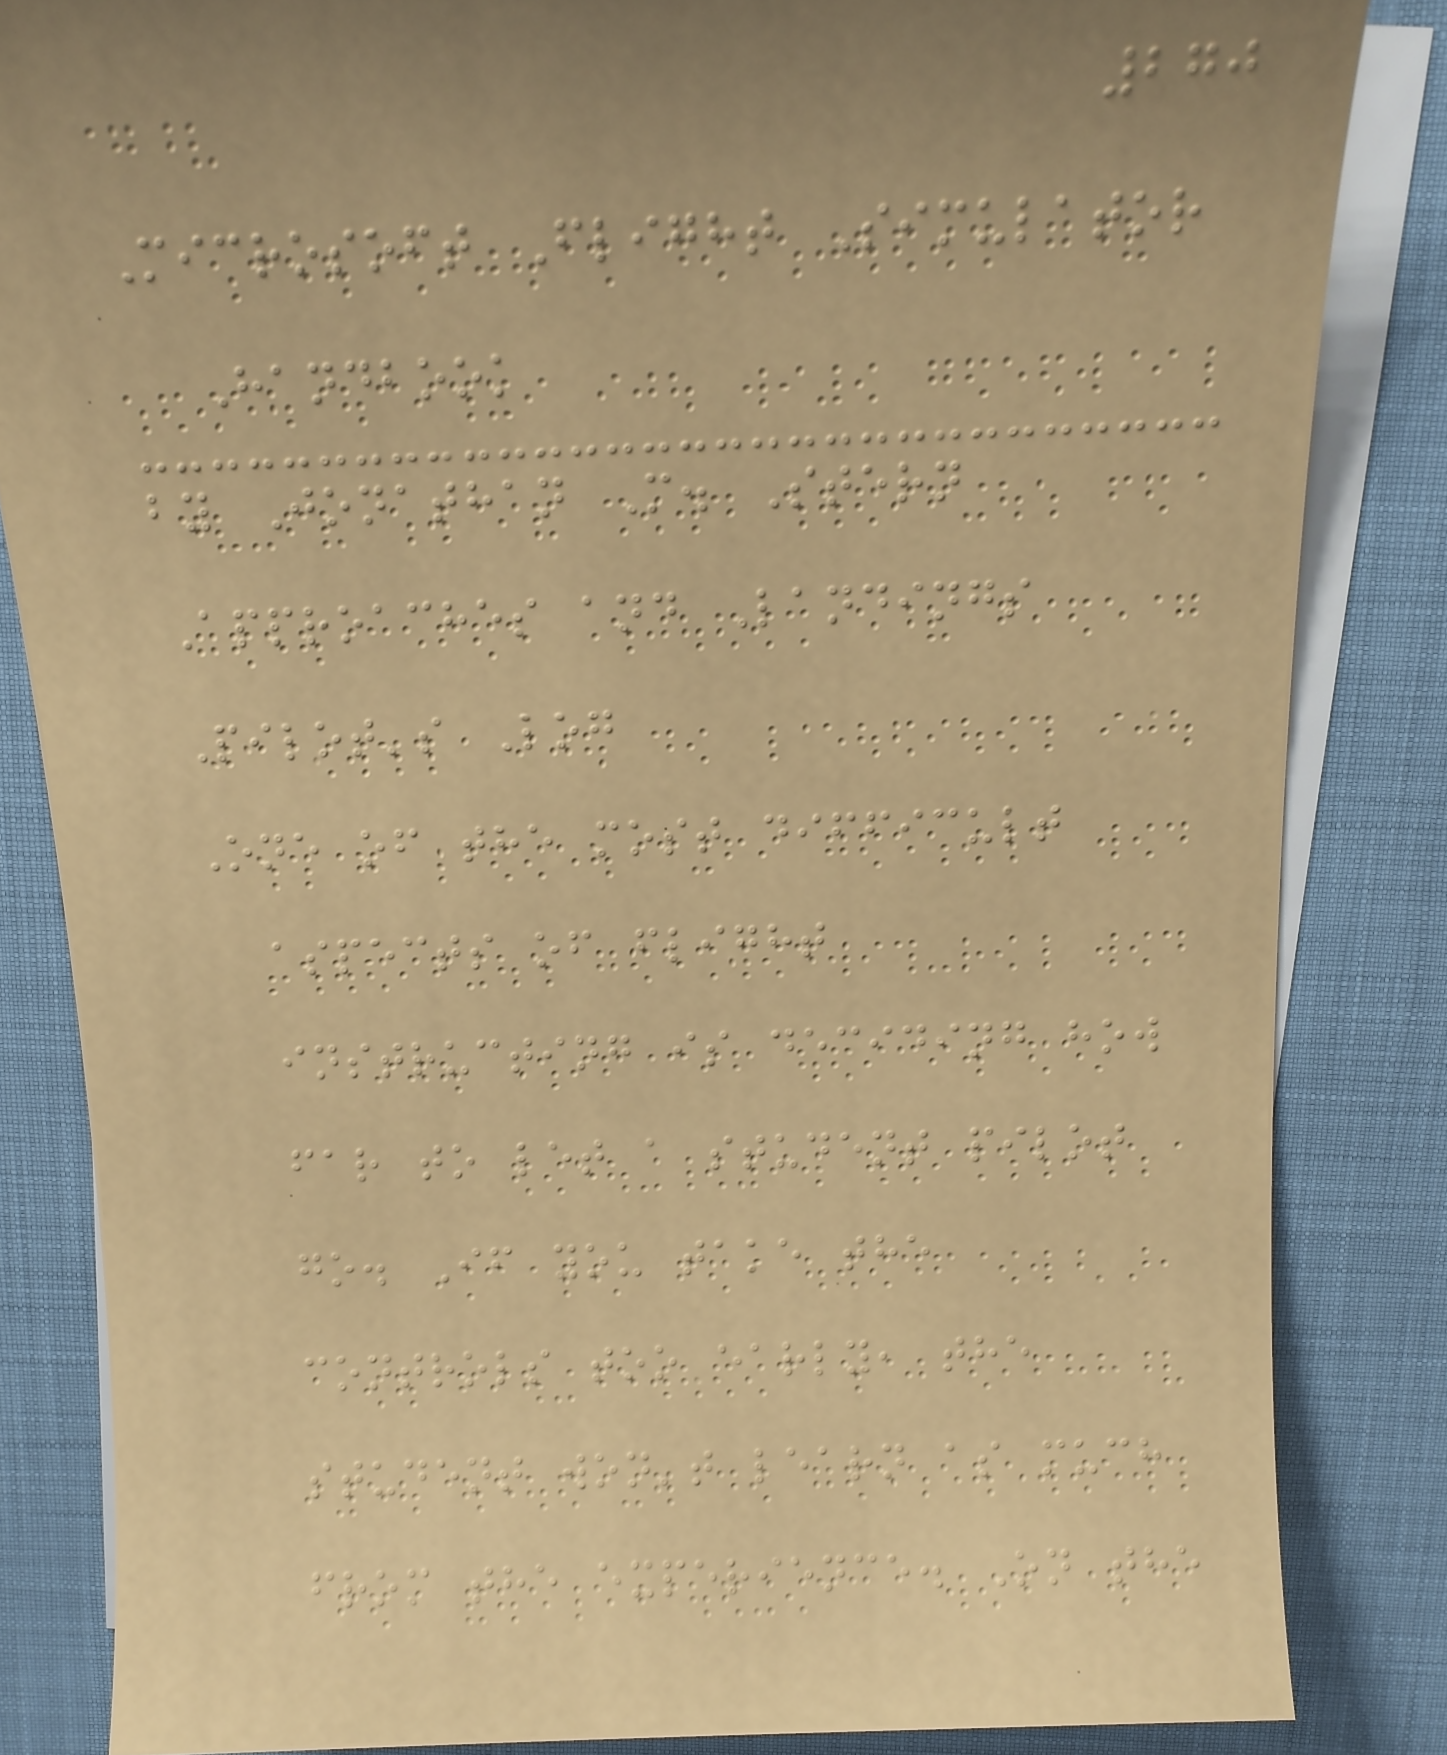270
Microsoft Flight Simulator
Handbook
by Jonathan M. Stern
Approaches and Landings
Pilot's Log
One of the most difficult
aspects of flight
instructing is deciding how
far to let a student pilot
go. If you take the
controls too early, the
student won't learn as much
from the experience. On the
